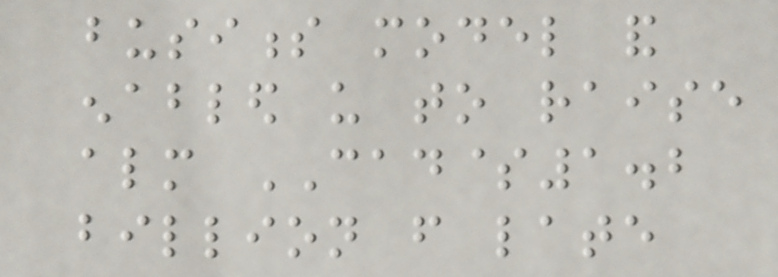business model and
enabled us to raise
almost CAD$1.2
billion from late
